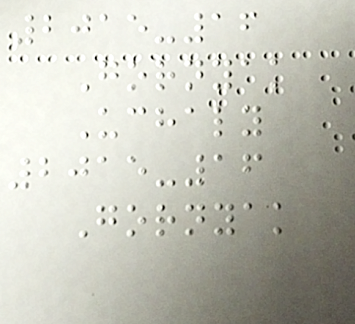2015-16
Gornyak
Uchaly
2015-16
Gornyak
